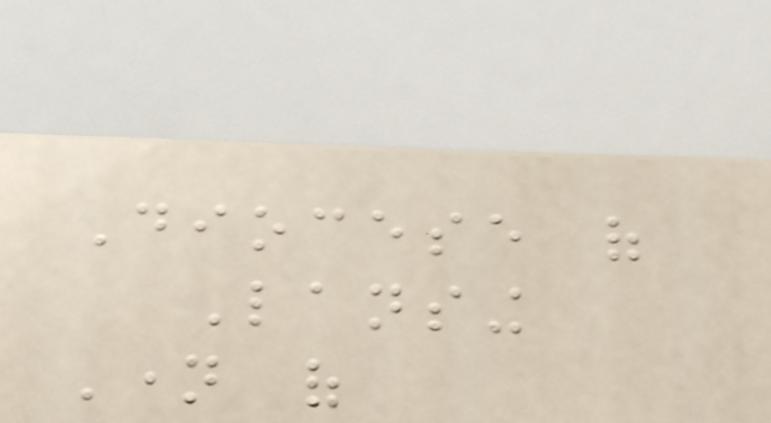Diocese of
Lansing
Name of
